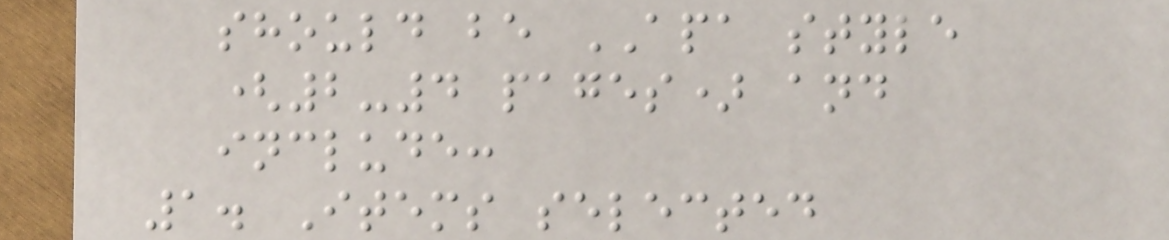should be APA style
(2-4 pages) and
include:
1. Items selected
